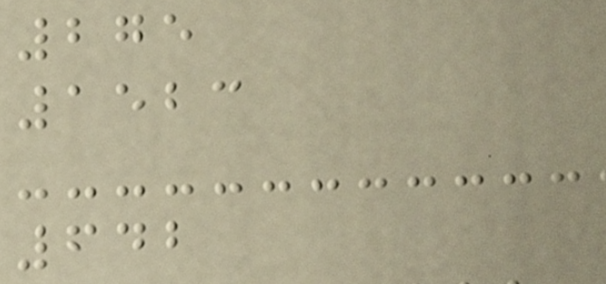275
1523
642
